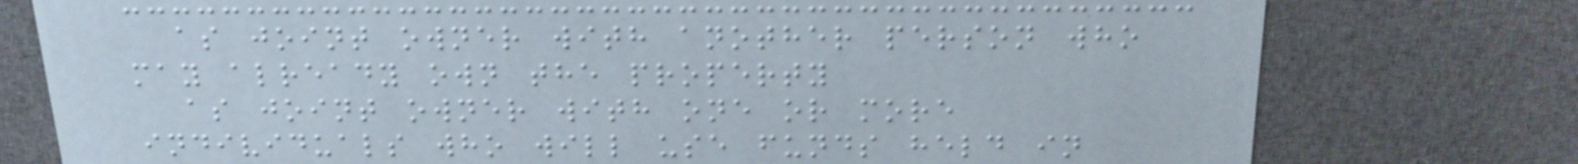as joint owner with another person who
may already own the property
as joint owner with one or more
individuals who will use funds held in
